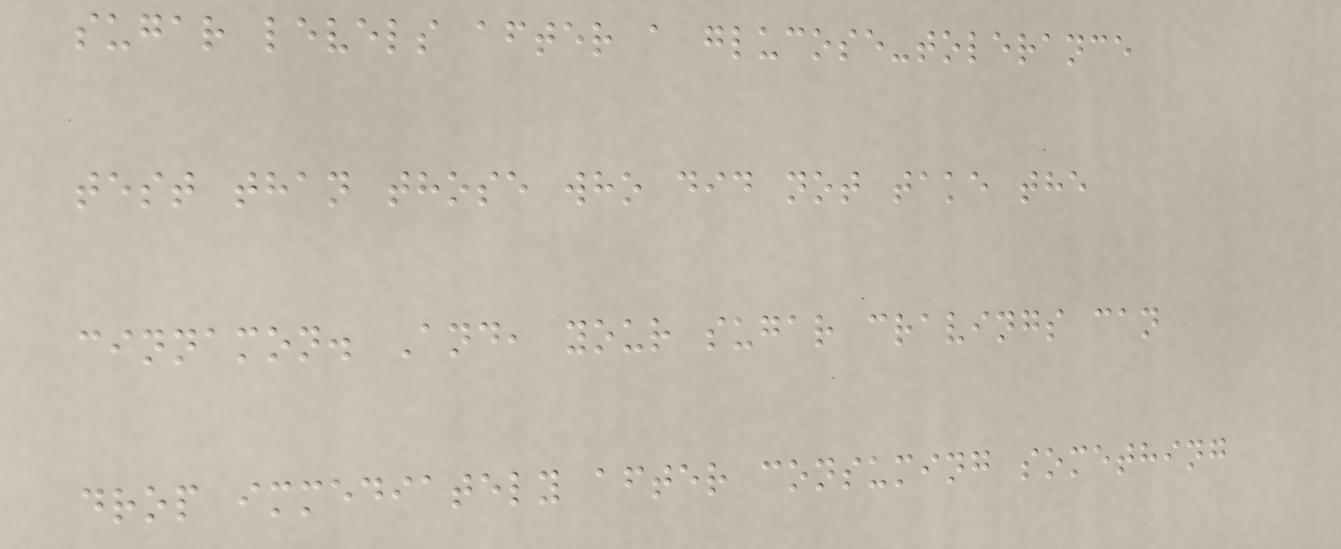sugar levels after a glucose-tolerance
test than those who did not take the
cinnamon. And, your sugar cravings can
drop immediately after consuming something
